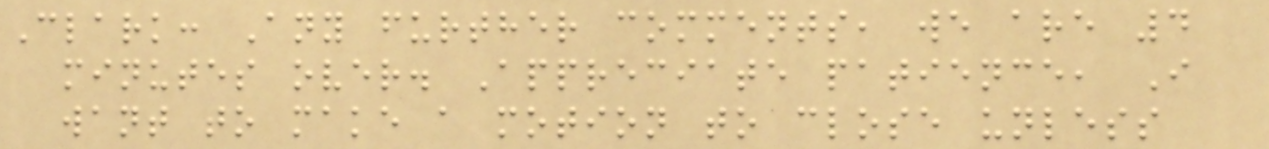Clark: Any further comments, we are 4
minutes over. Appreciate patience, I
want to make a motion to close unless
